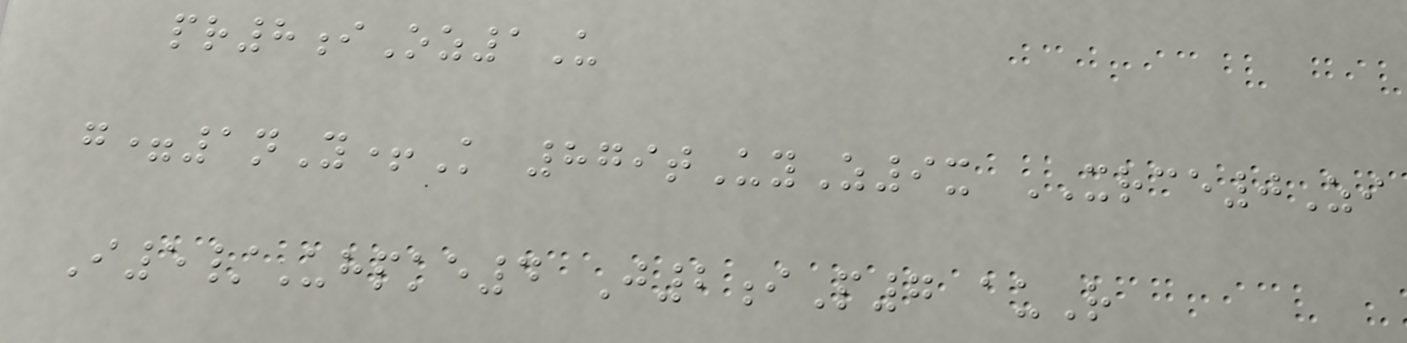pr8iOz1U
g=1nY+K 879tUyZ9x XRCE0Zi
I5/Uhpke4 J2iP7 auR
